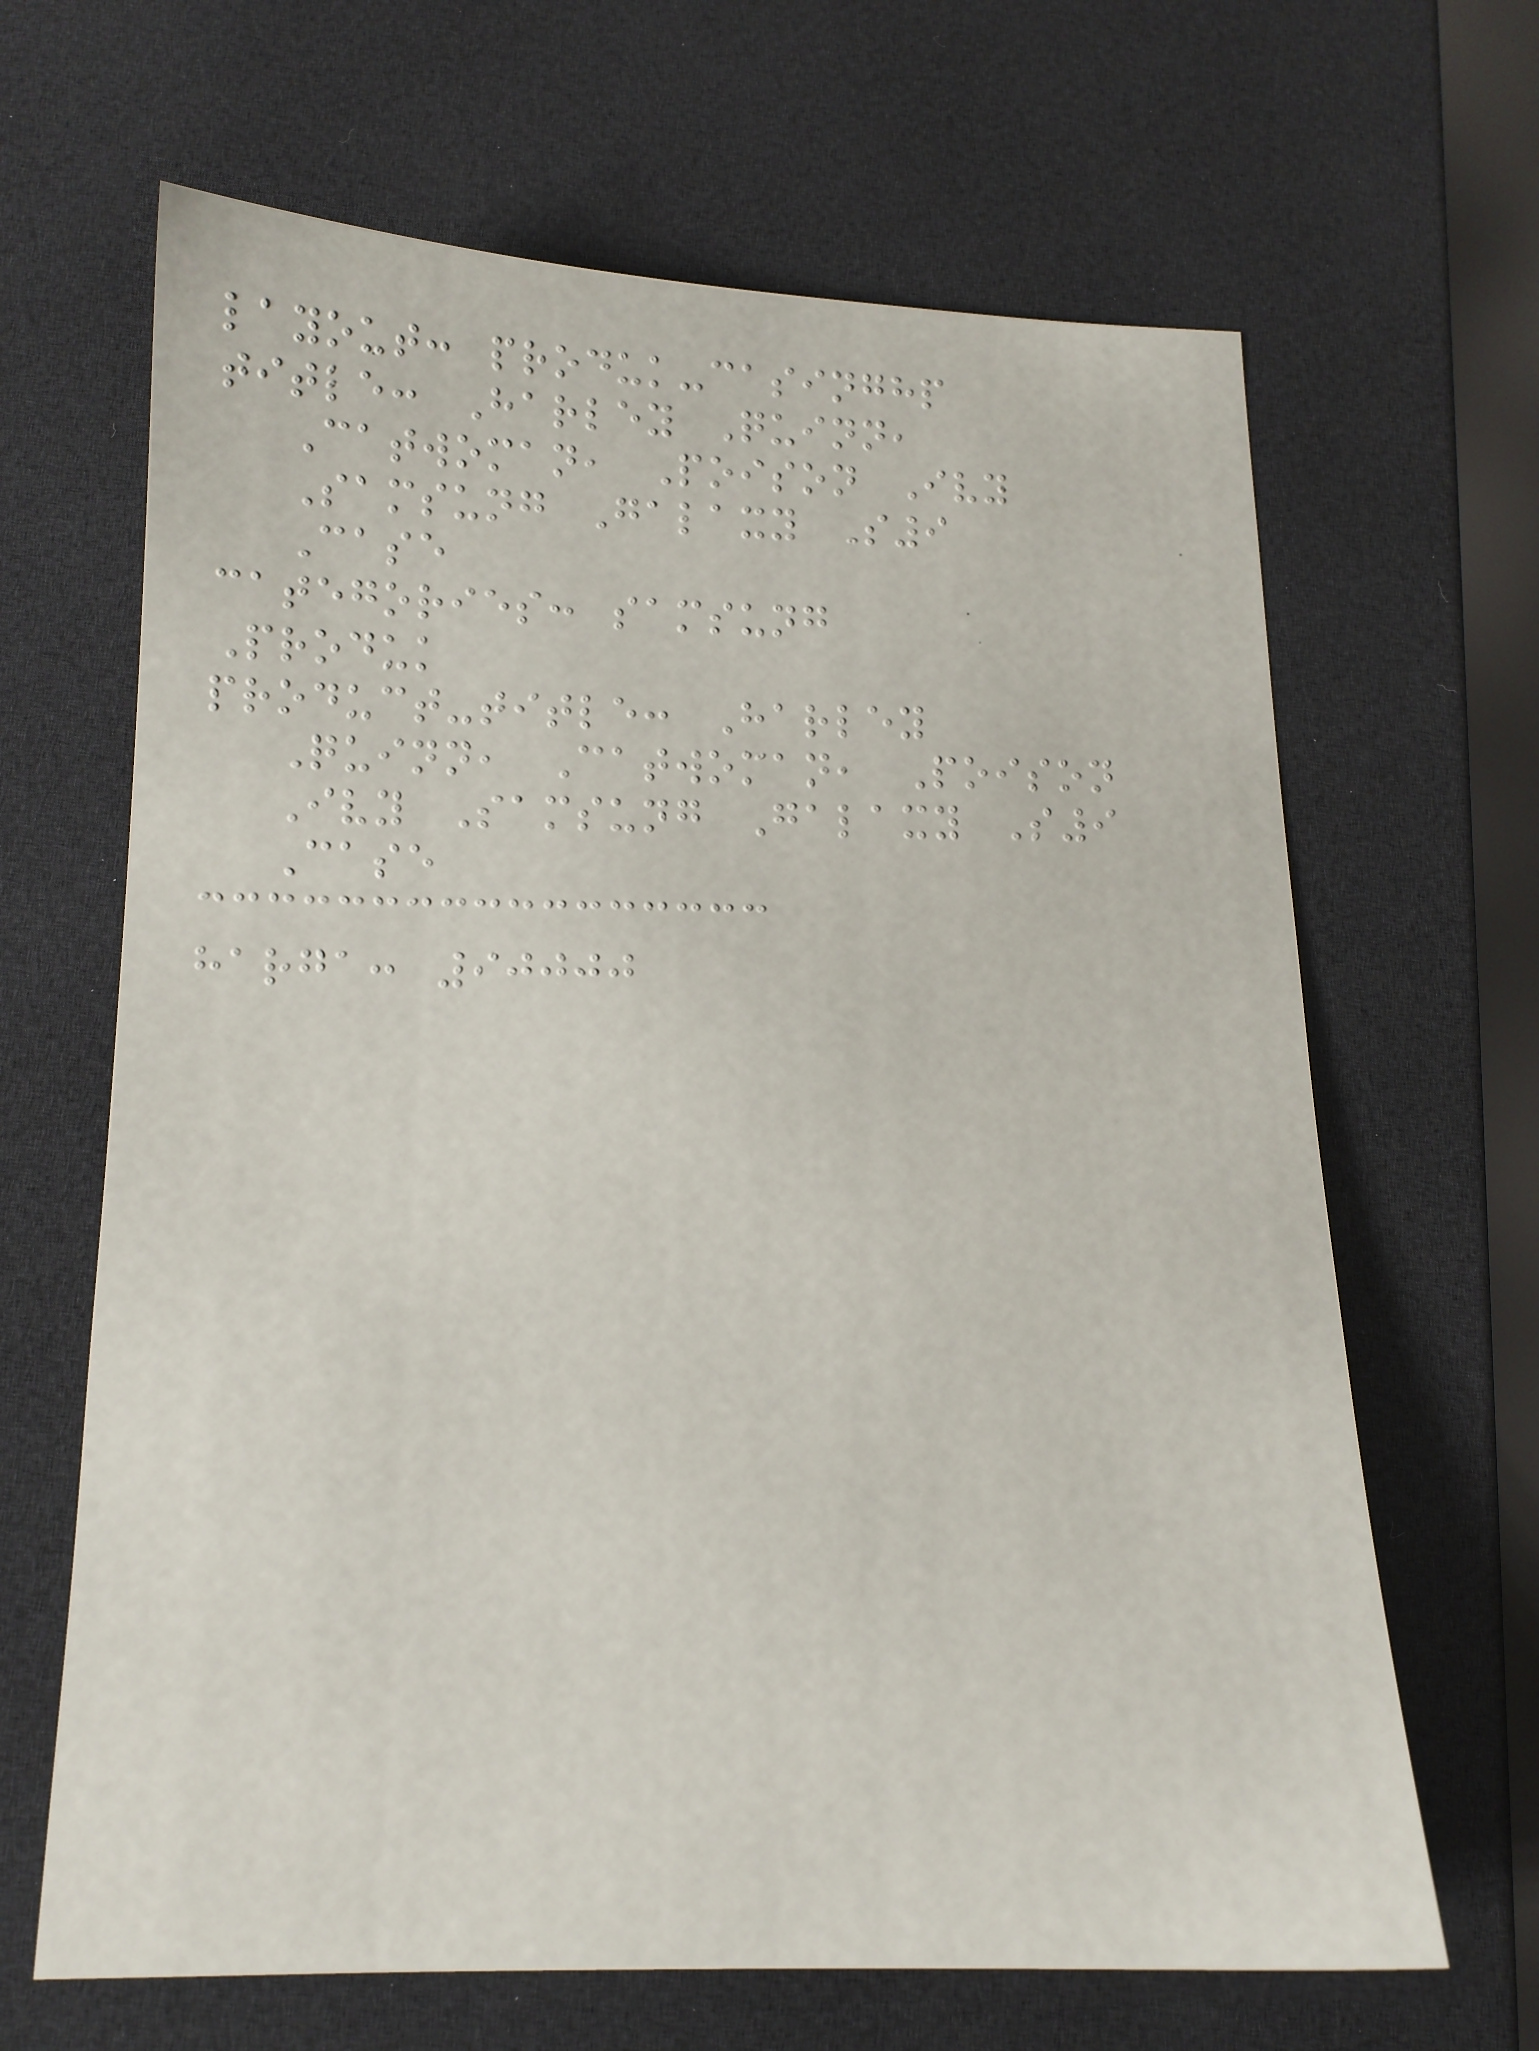layout: produk-casinghp
title: Harley Quinn,
Catwoman, Poison Ivy
Samsung Galaxy S9
Case
categories: samsung
Produk
product-title: Harley
Quinn, Catwoman, Poison
Ivy Samsung Galaxy S9
Case
harga: 90000
